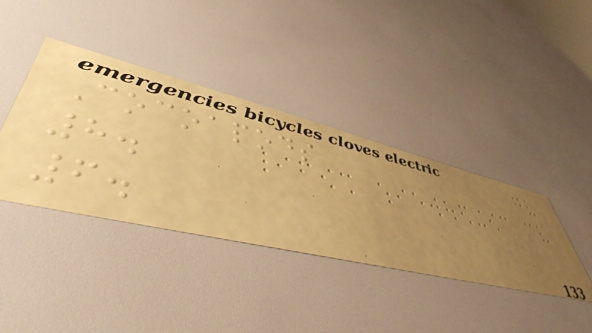Cocoapods
8.
6.
